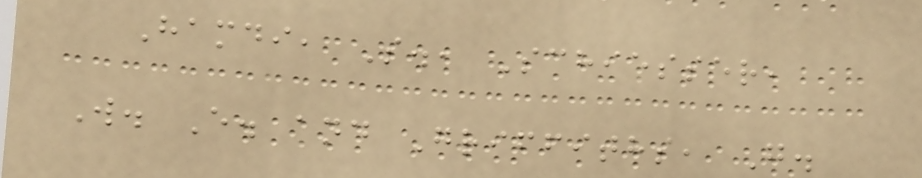Hamdi, S., Schiesser,
W. E. and Griffiths, G.
